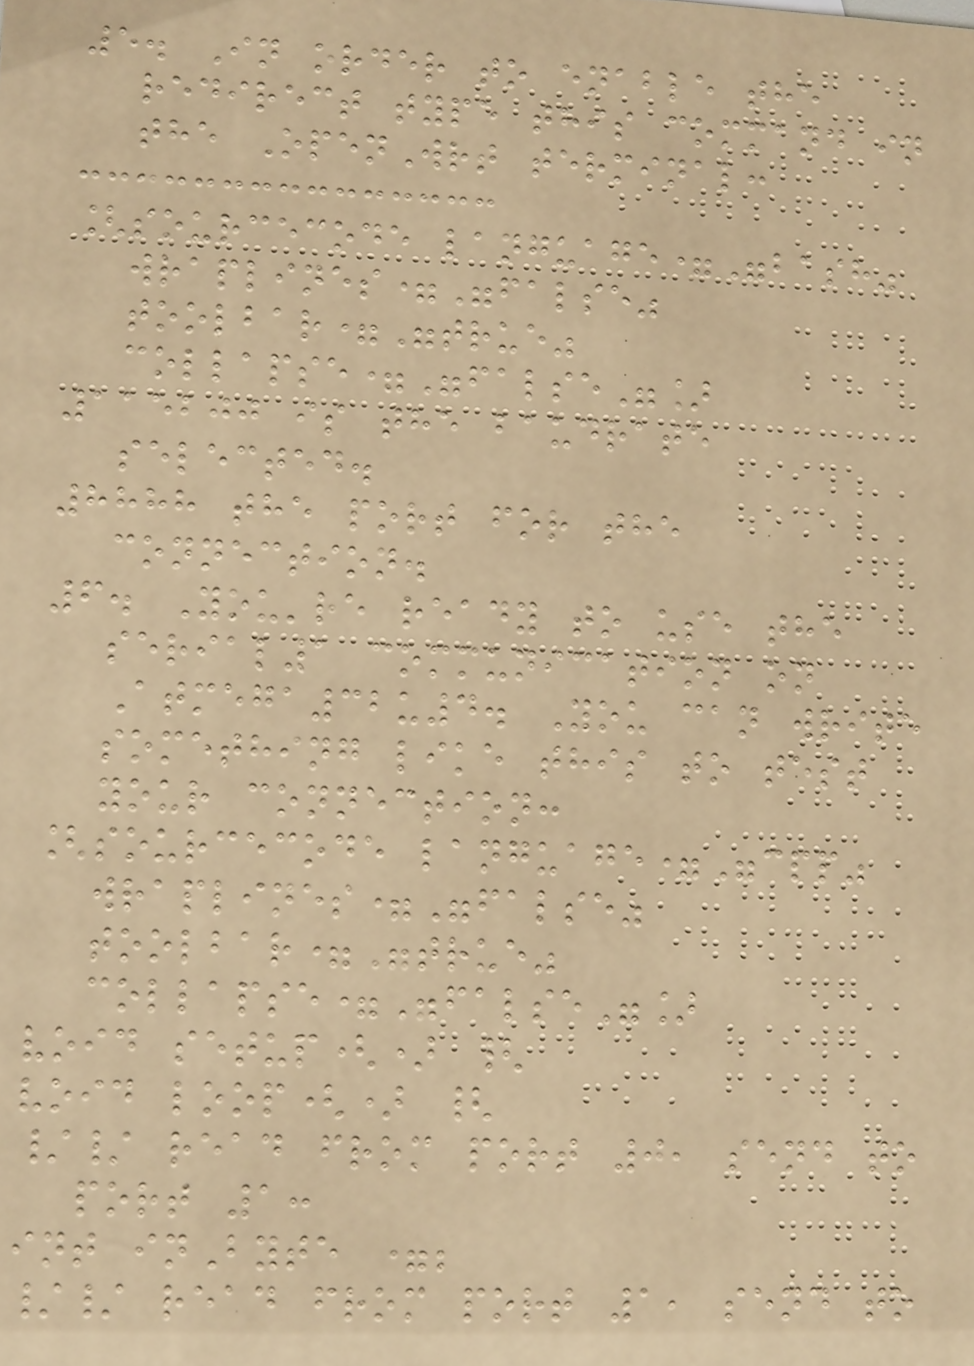5. In order to enable the
redirect type this command in
the OpenWrt terminal:
[sourcecode language="bash"
wraplines="false"
toolbar="true"
collapse="false"]
115200 is the baudrate
selected.
8888 the port for the
connection.
6. You're ready to use the
serial1 communication on
Atmega32u4. You can write
something like this to test
your connection:
[sourcecode language="cpp"
wraplines="false"
toolbar="true"
collapse="false"]
void setup() {
void loop() {
// read from port 0, send to
port 1:
int inByte =;
// read from port 1, send to
